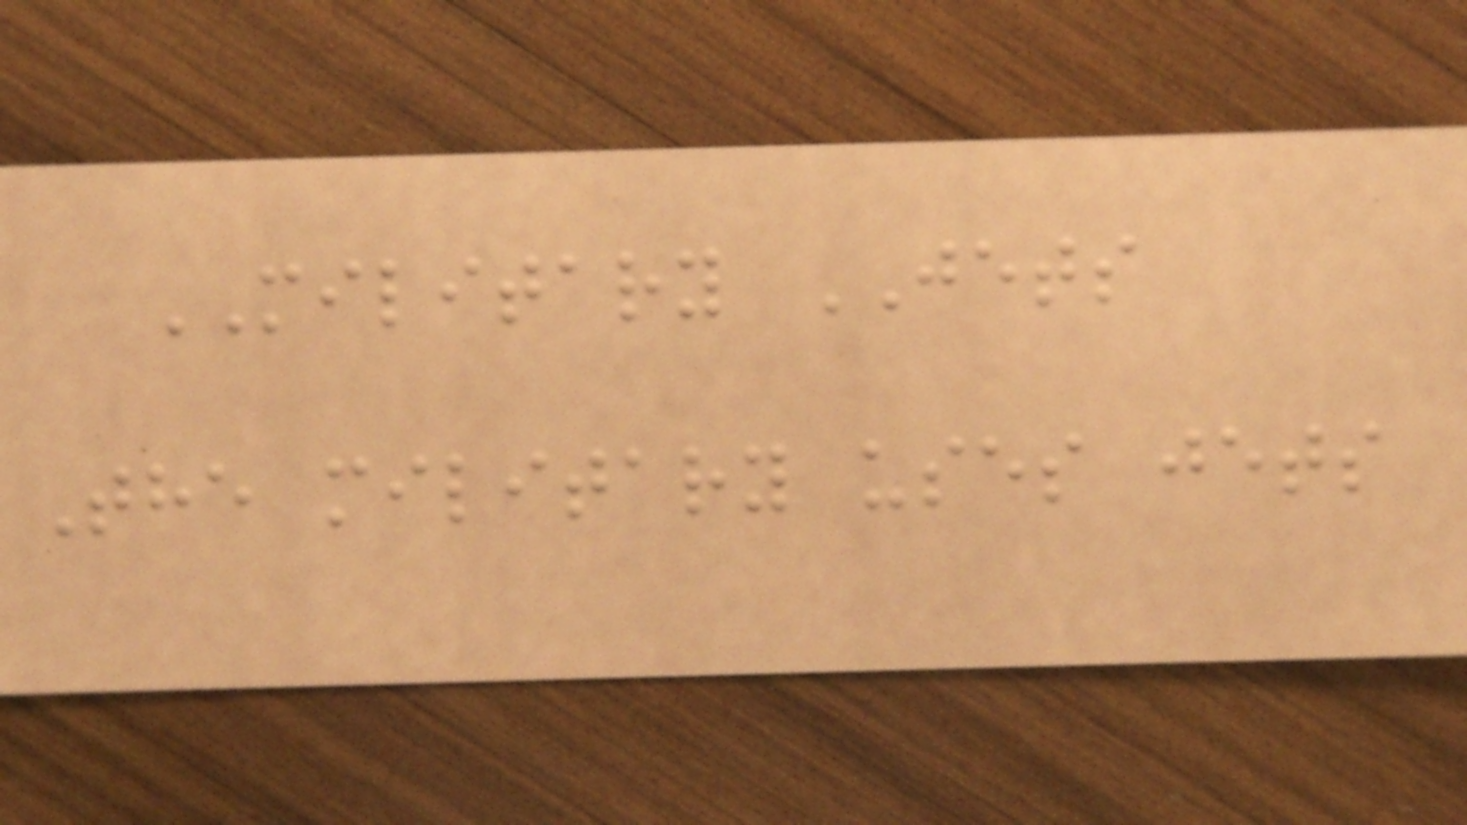MILITARY JETS
The military uses jets
